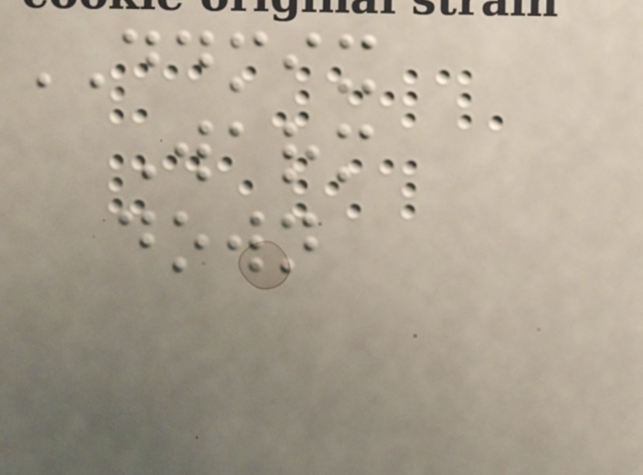DDMIX
Warm
down
